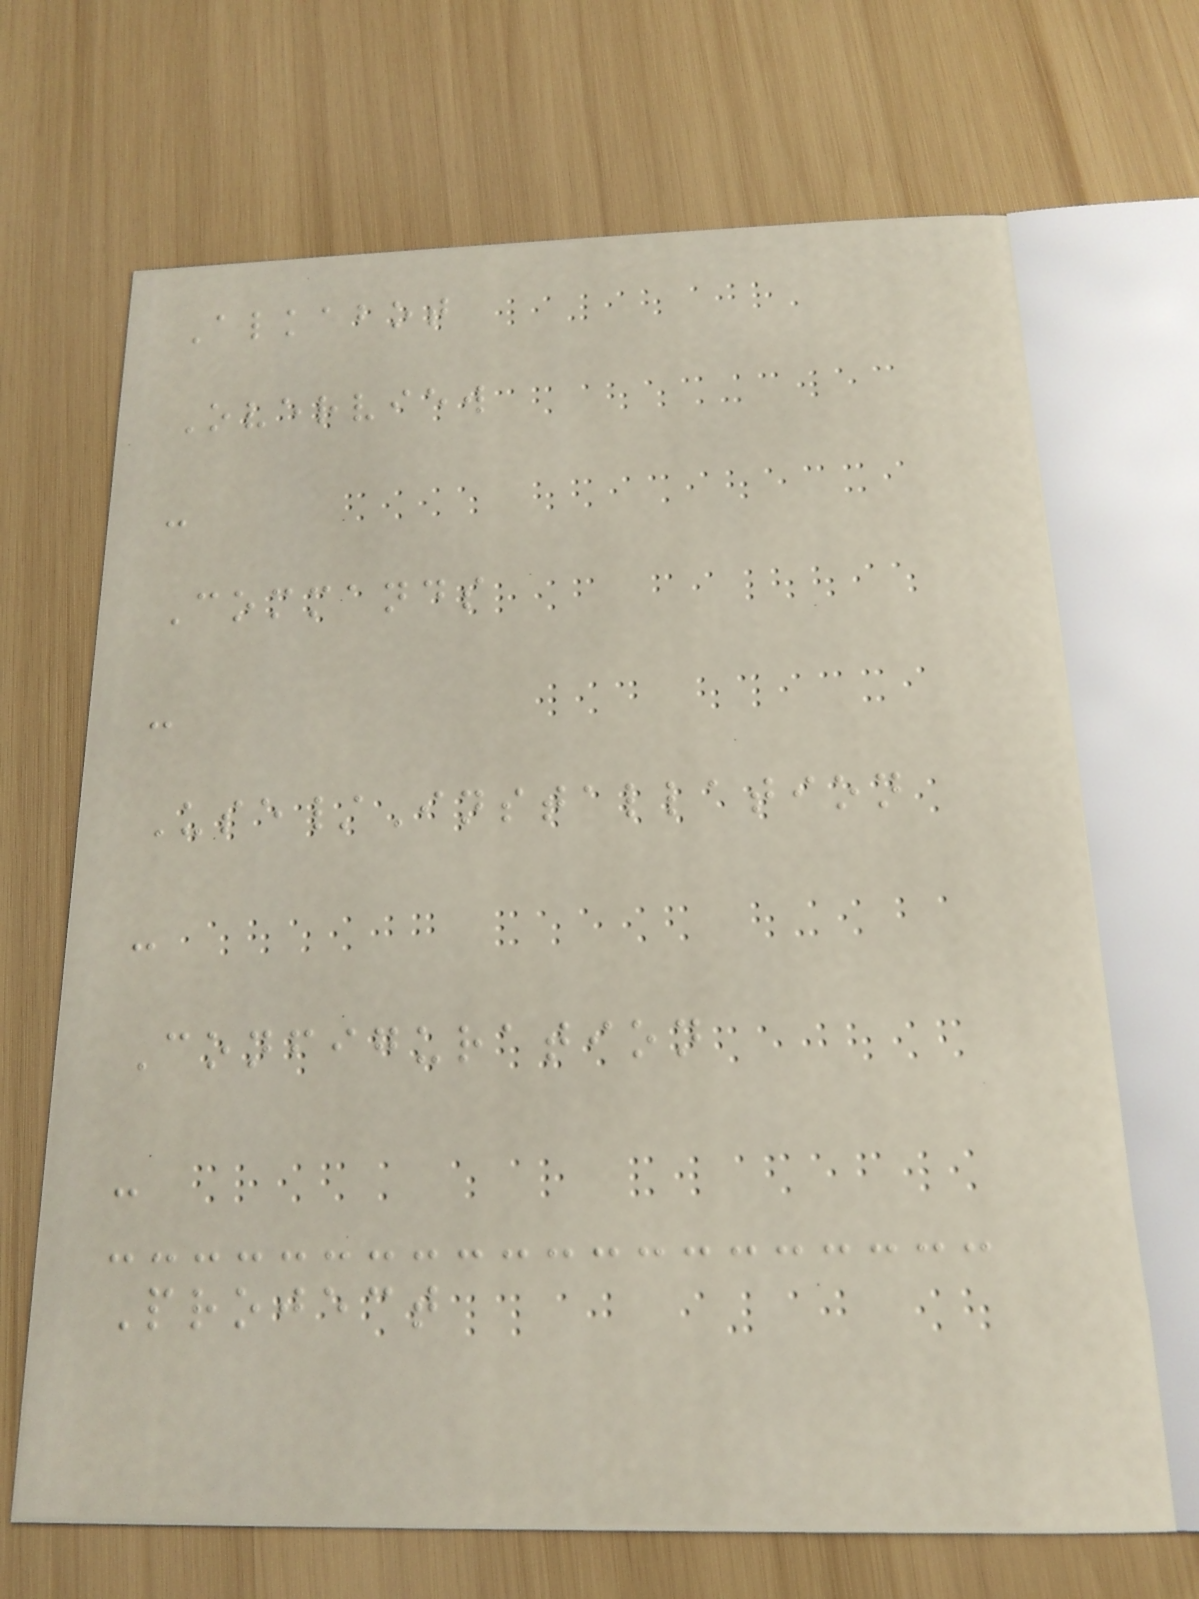Alkabot
Overview
-
Commands
-
Use/Installation
-
Configuration
-
Project
